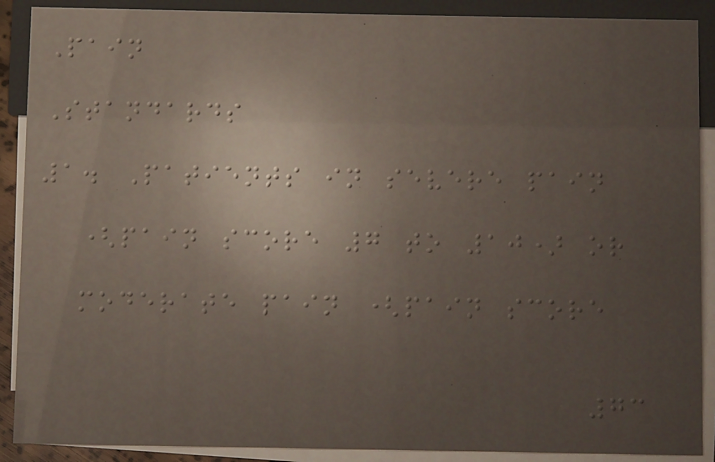Pain
Standards
1. Patients in severe pain
(pain score 7 to 10) or
moderate pain (pain score
73
